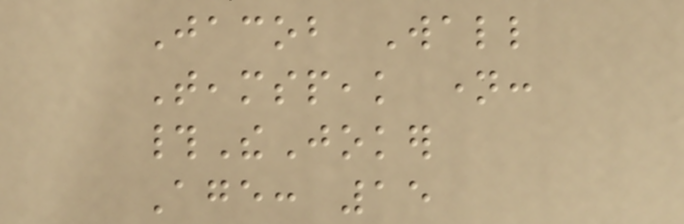Jacob Wall
Teamspeak name:
#TheJoker
Age: 15
